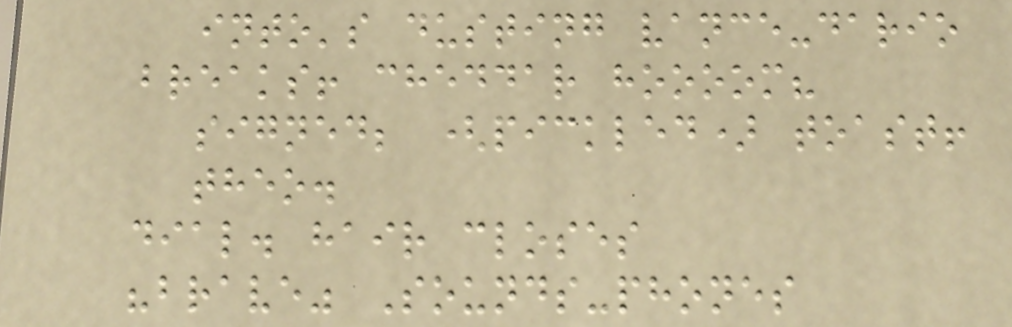into's dusting vance-dario
breaks! cheddar hoooom?
signed; (pickled) toast!
theo.
dial. hair closes
"brave" Sounds-phones
